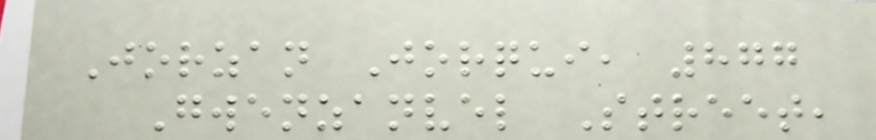Jorzan Jorqui, 877
Gwenzanvel Street,
